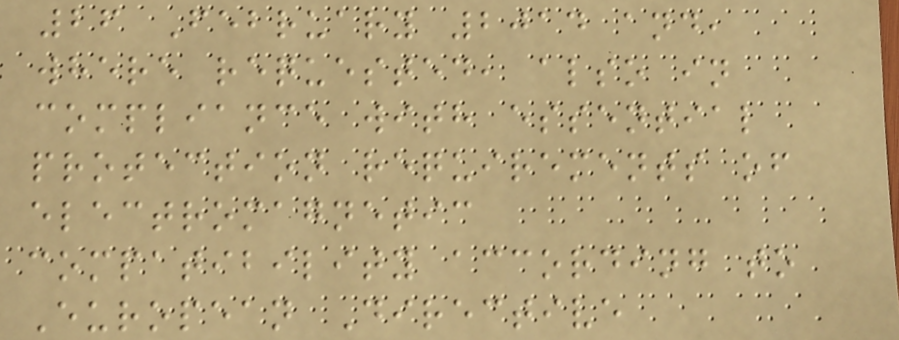26 February 2014 and,
where requested, also in
compliance with essential
protection requirements of
electromagnetic
compatibility according to
European Directive
